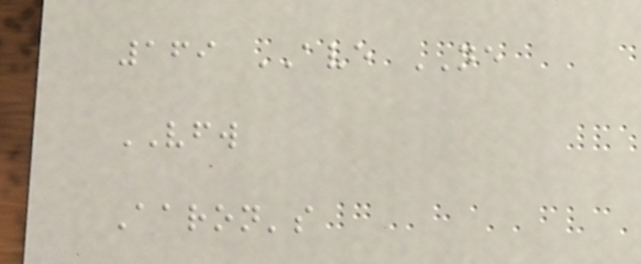169 AVE NE
VFW
Aaron's
